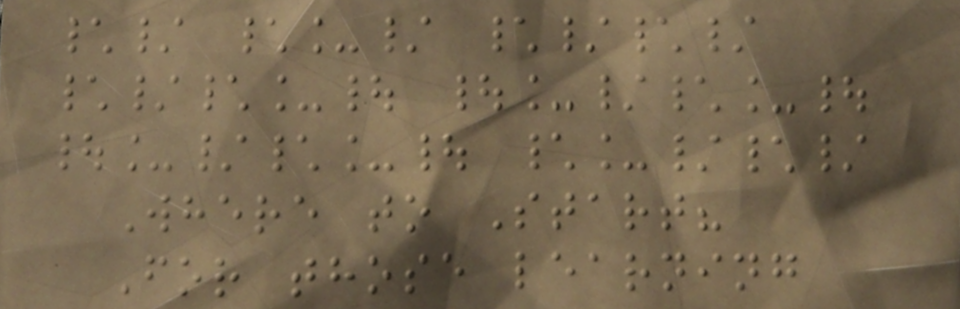\/ \_/ \/\/
\/\_| |_/\_|
|_/\_| \_/\/
Where to Start?
For those learning
